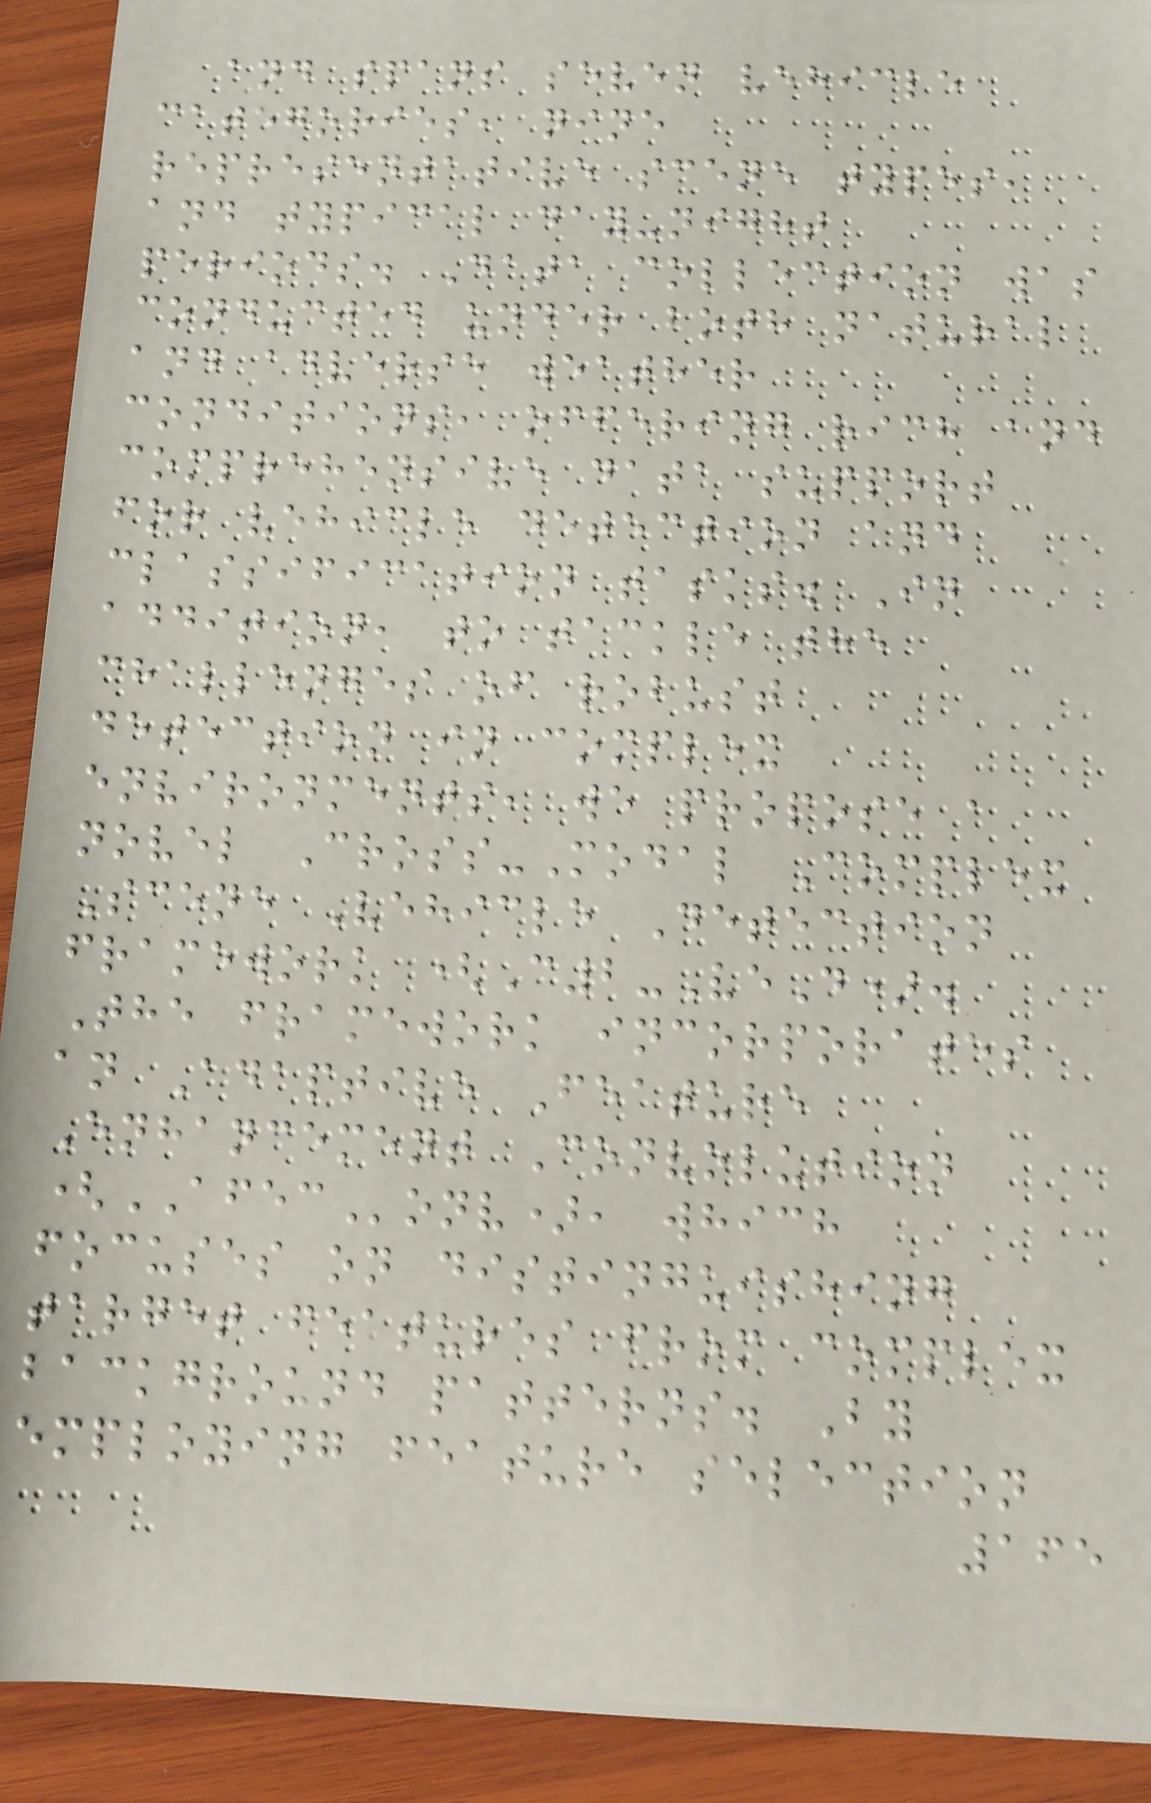and spans seven vehicle
categories, nine
representative scene types,
and typical day-night
periods. Data collection was
conducted under both natural
and adverse weather
conditions, offering rich and
comprehensive data support
for vehicle detection and
classification tasks. In
addition, to tackle the
challenges of robust
detection in complex
environments, we propose a
novel Cross-Modal Complex
Scene Vehicle Detection
framework (C2-VeD).
The framework incorporates
an Adaptive Feature
Enhancement Convolution
(AFEConv), which
focuses on distinguishing
target features from complex
background patterns. By
employing feature selection
165
